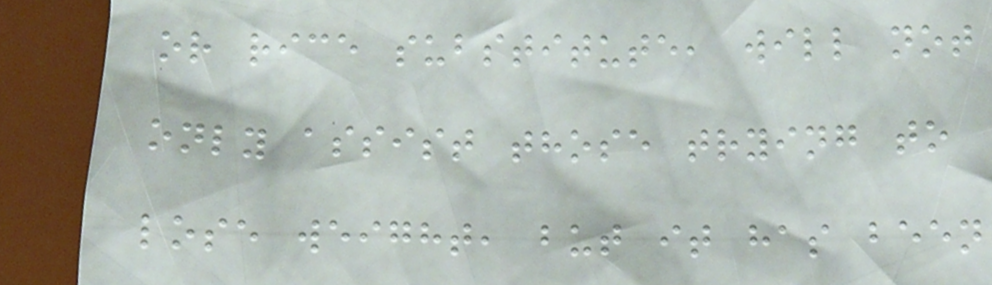or rice substitute, will not
only assist those trying to
lose weight, but it has been
